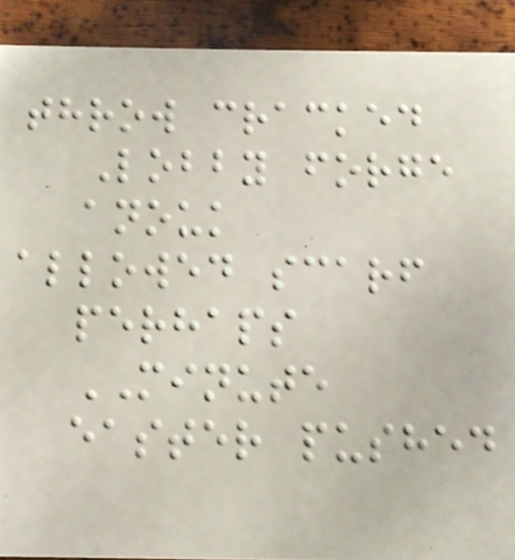throw cracked
Lobby forge
anouk
allowed scarf
perhaps
MINUTE
easter pushed
